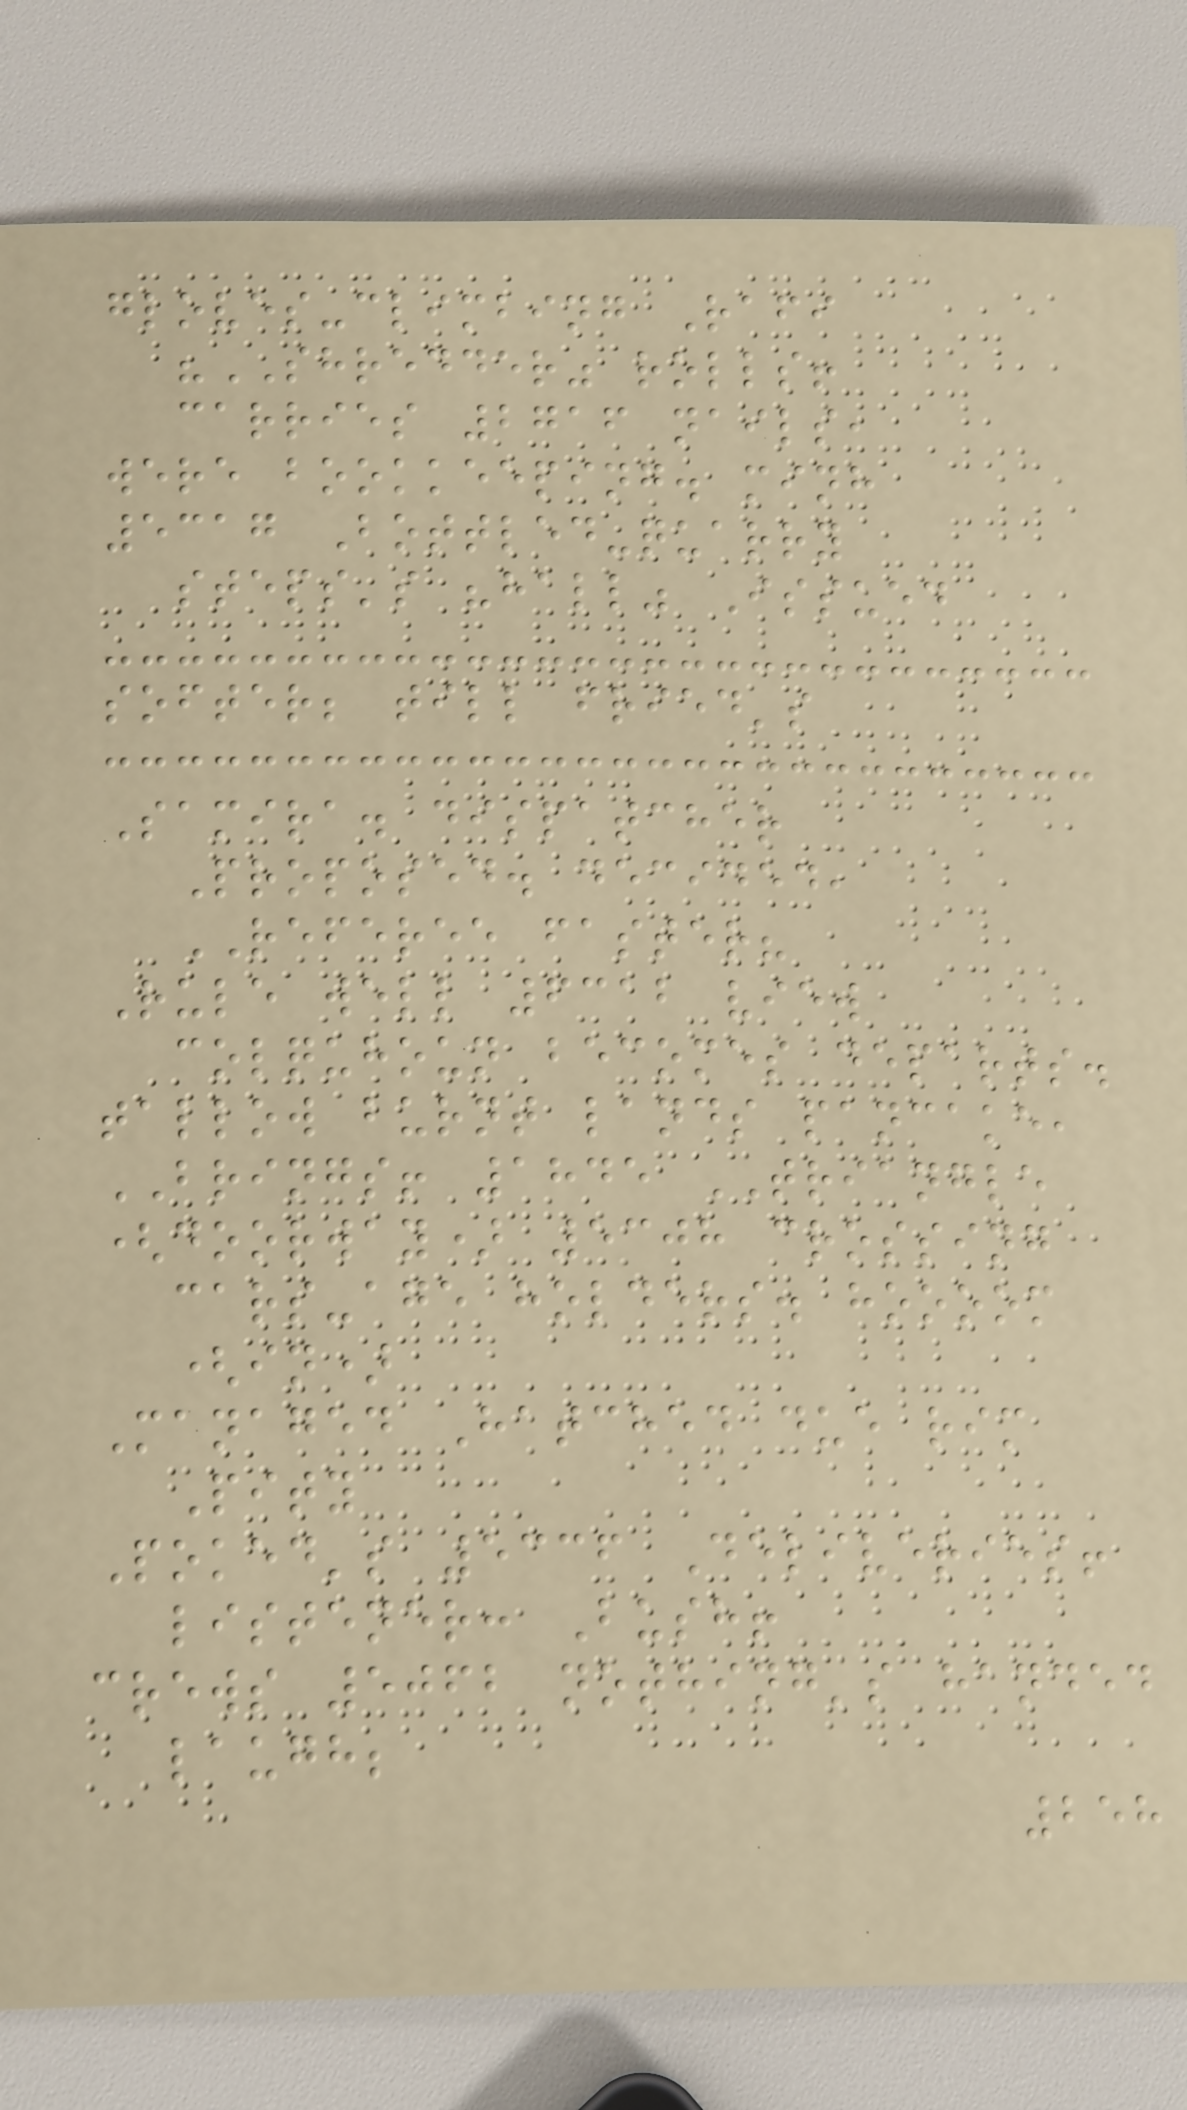gloves-climbing Rafi
"SHREDDER" rolls!
carries 2716 nails,
were bookkeeping. minh
5317 Bottled-quarry
steps's "hall" Issued
softer; till fried's
Samira. dispatcher
Proposed. decided,
REFEREE faster?
Rule well 6312 view
colquhoun becomes departs.
tallow burnt lands pancake,
BRINGS! 1845 TRIANGLE
(doorway) 5308 crossing
cars-age holders. hoooom
(in)
Managed Hatched due rim
Pity
Poked's 5336 Deliveries!
listener: Bush!
crews 5062 nothing's handed
laugh;
258
